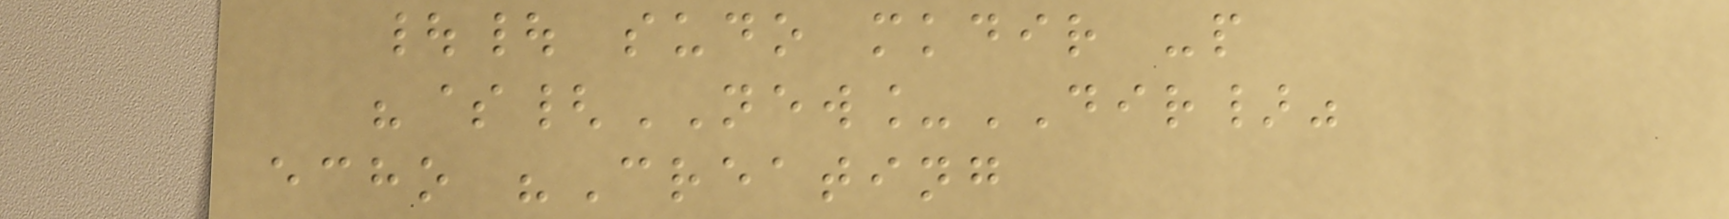|| sudo mkdir -p
"${NEW_DIR}"
echo "Creating
